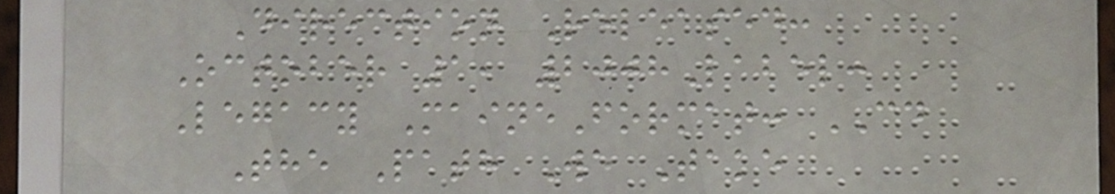Direction Released:
October 1, 2008Label:
Legacy MaineFormat: CD
The Path We Take
